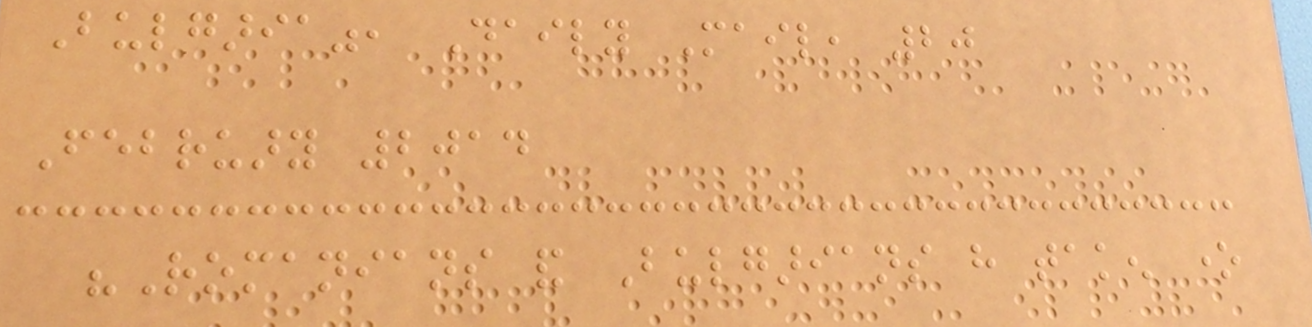Bulgaria", Daily Mail, 20
February 2014
"Romanians and Bulgarians have taken one
